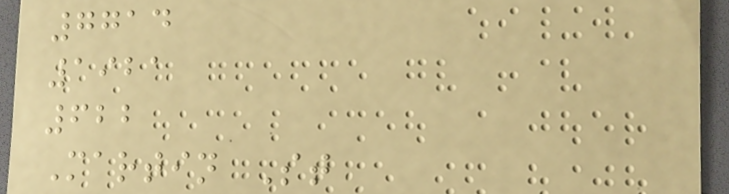7714
1921
622
Martin St
